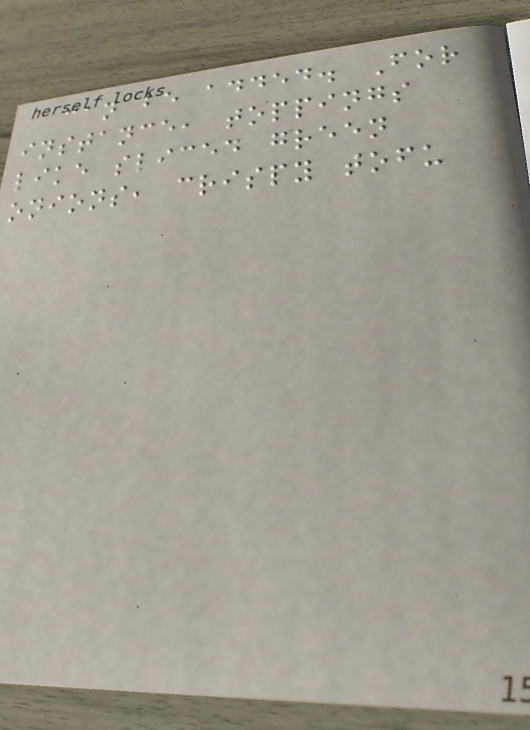can be added. For
instance, toppings
like sliced green
onions, crispy tofu
